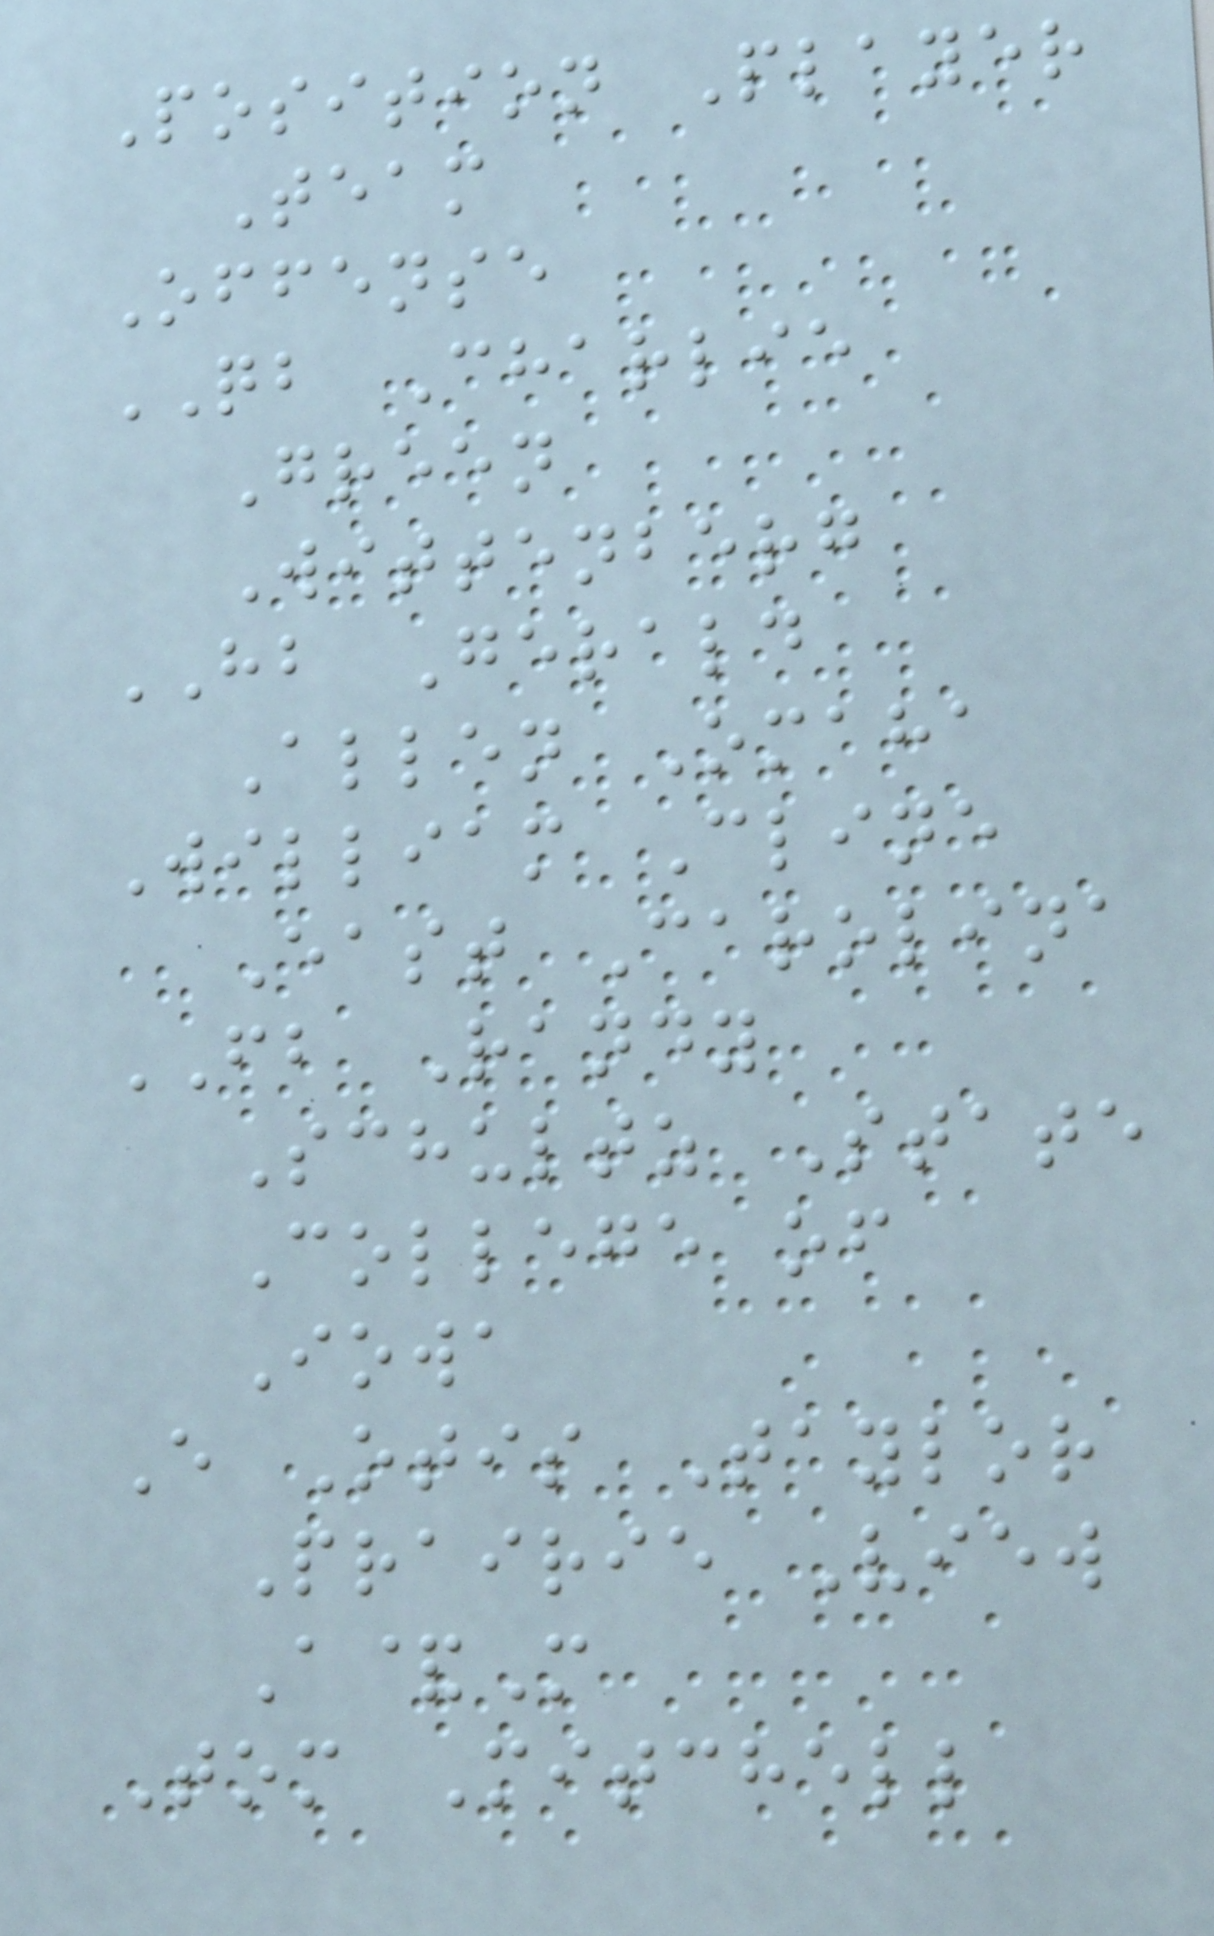Position Player
Team
Offense
QB Charlie
Green
Wittenberg
HB Gerald
Allen Omaha
William Cline
East Carolina
FB Randy
Schultz State
College of
Iowa
E Otis Taylor
Prairie View
A&M
Tom Mitchell
